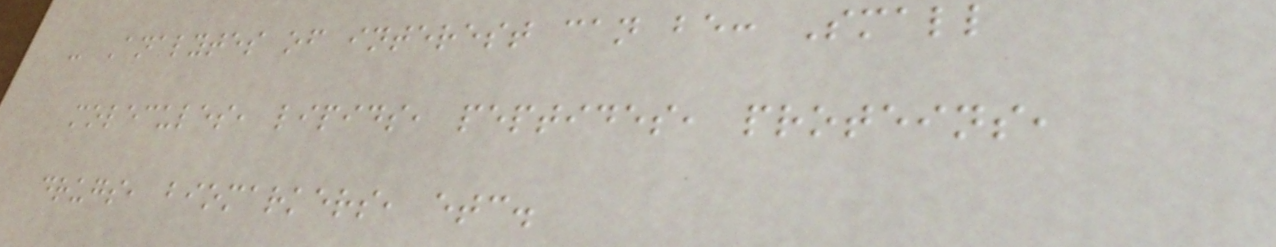- Analytes of interest can be: Small
molecules, lipids, peptides, proteins,
drugs, biomarkers, etc.
